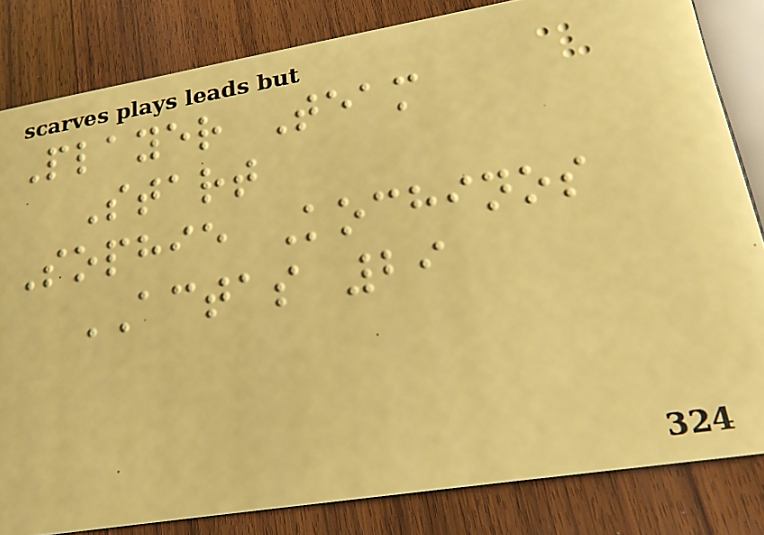Player Team
Start
Sophie Kochinos
ACTAS 29
